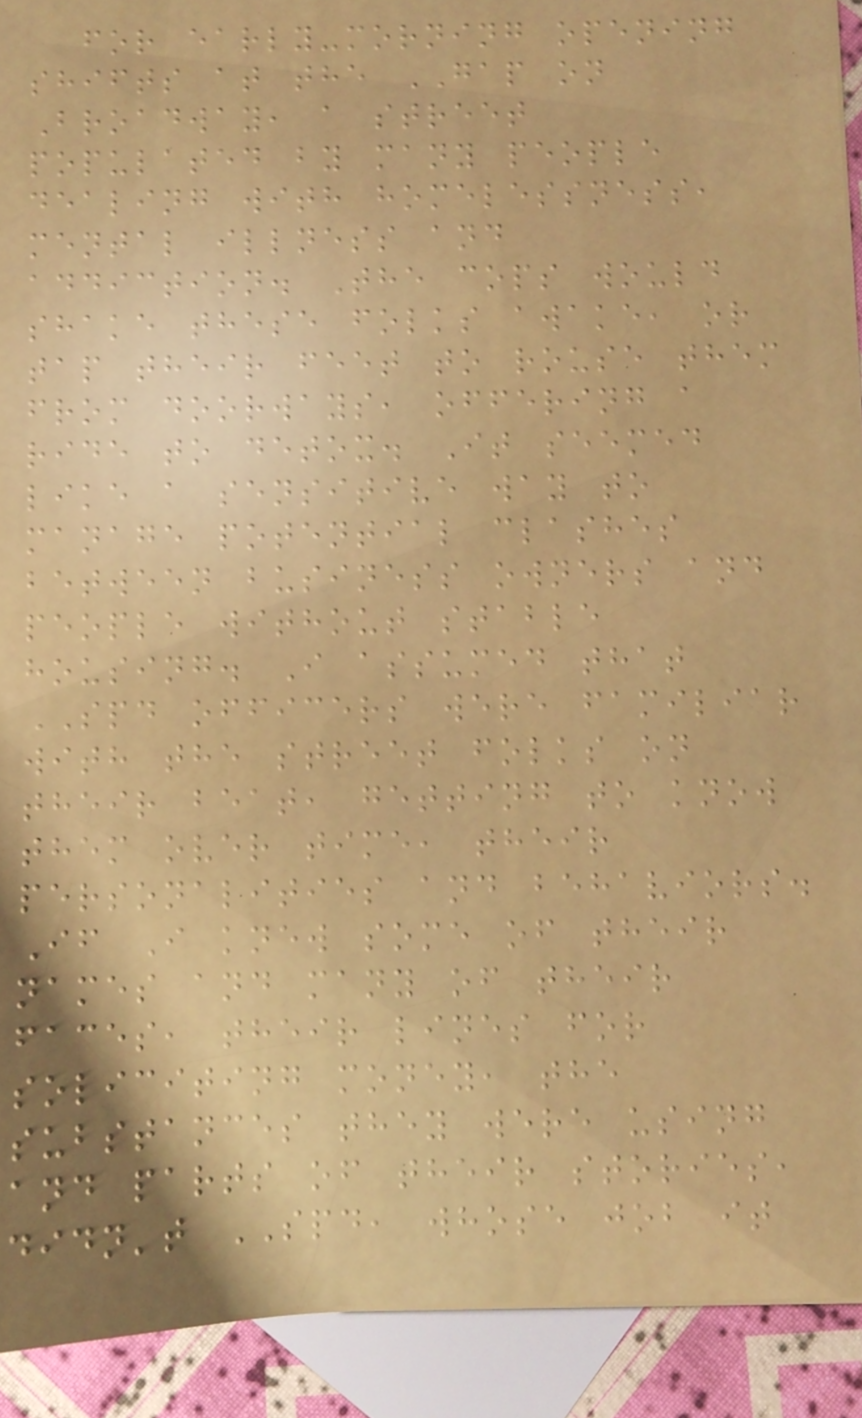for early-morning opening
shifts at the GAP on
Broadway, a street
populated by many people
dealing with homelessness,
mental illness and
addiction. The cops would
shake these folks awake, or
tap their feet to rouse them
from doorways, offering a
ride to detox. It seemed
like a sensitive way to
manage potential clashes
between business owners and
people without stable
housing. I assumed that
SPD officers were familiar
with the street folks on
their beat, getting to know
them over time, their
personalities and behaviors.
If I knew some of their
names and many of their
faces, their lines for
soliciting money, the
substances they were using
and parts of their stories,
didn't SPD, whose job it
